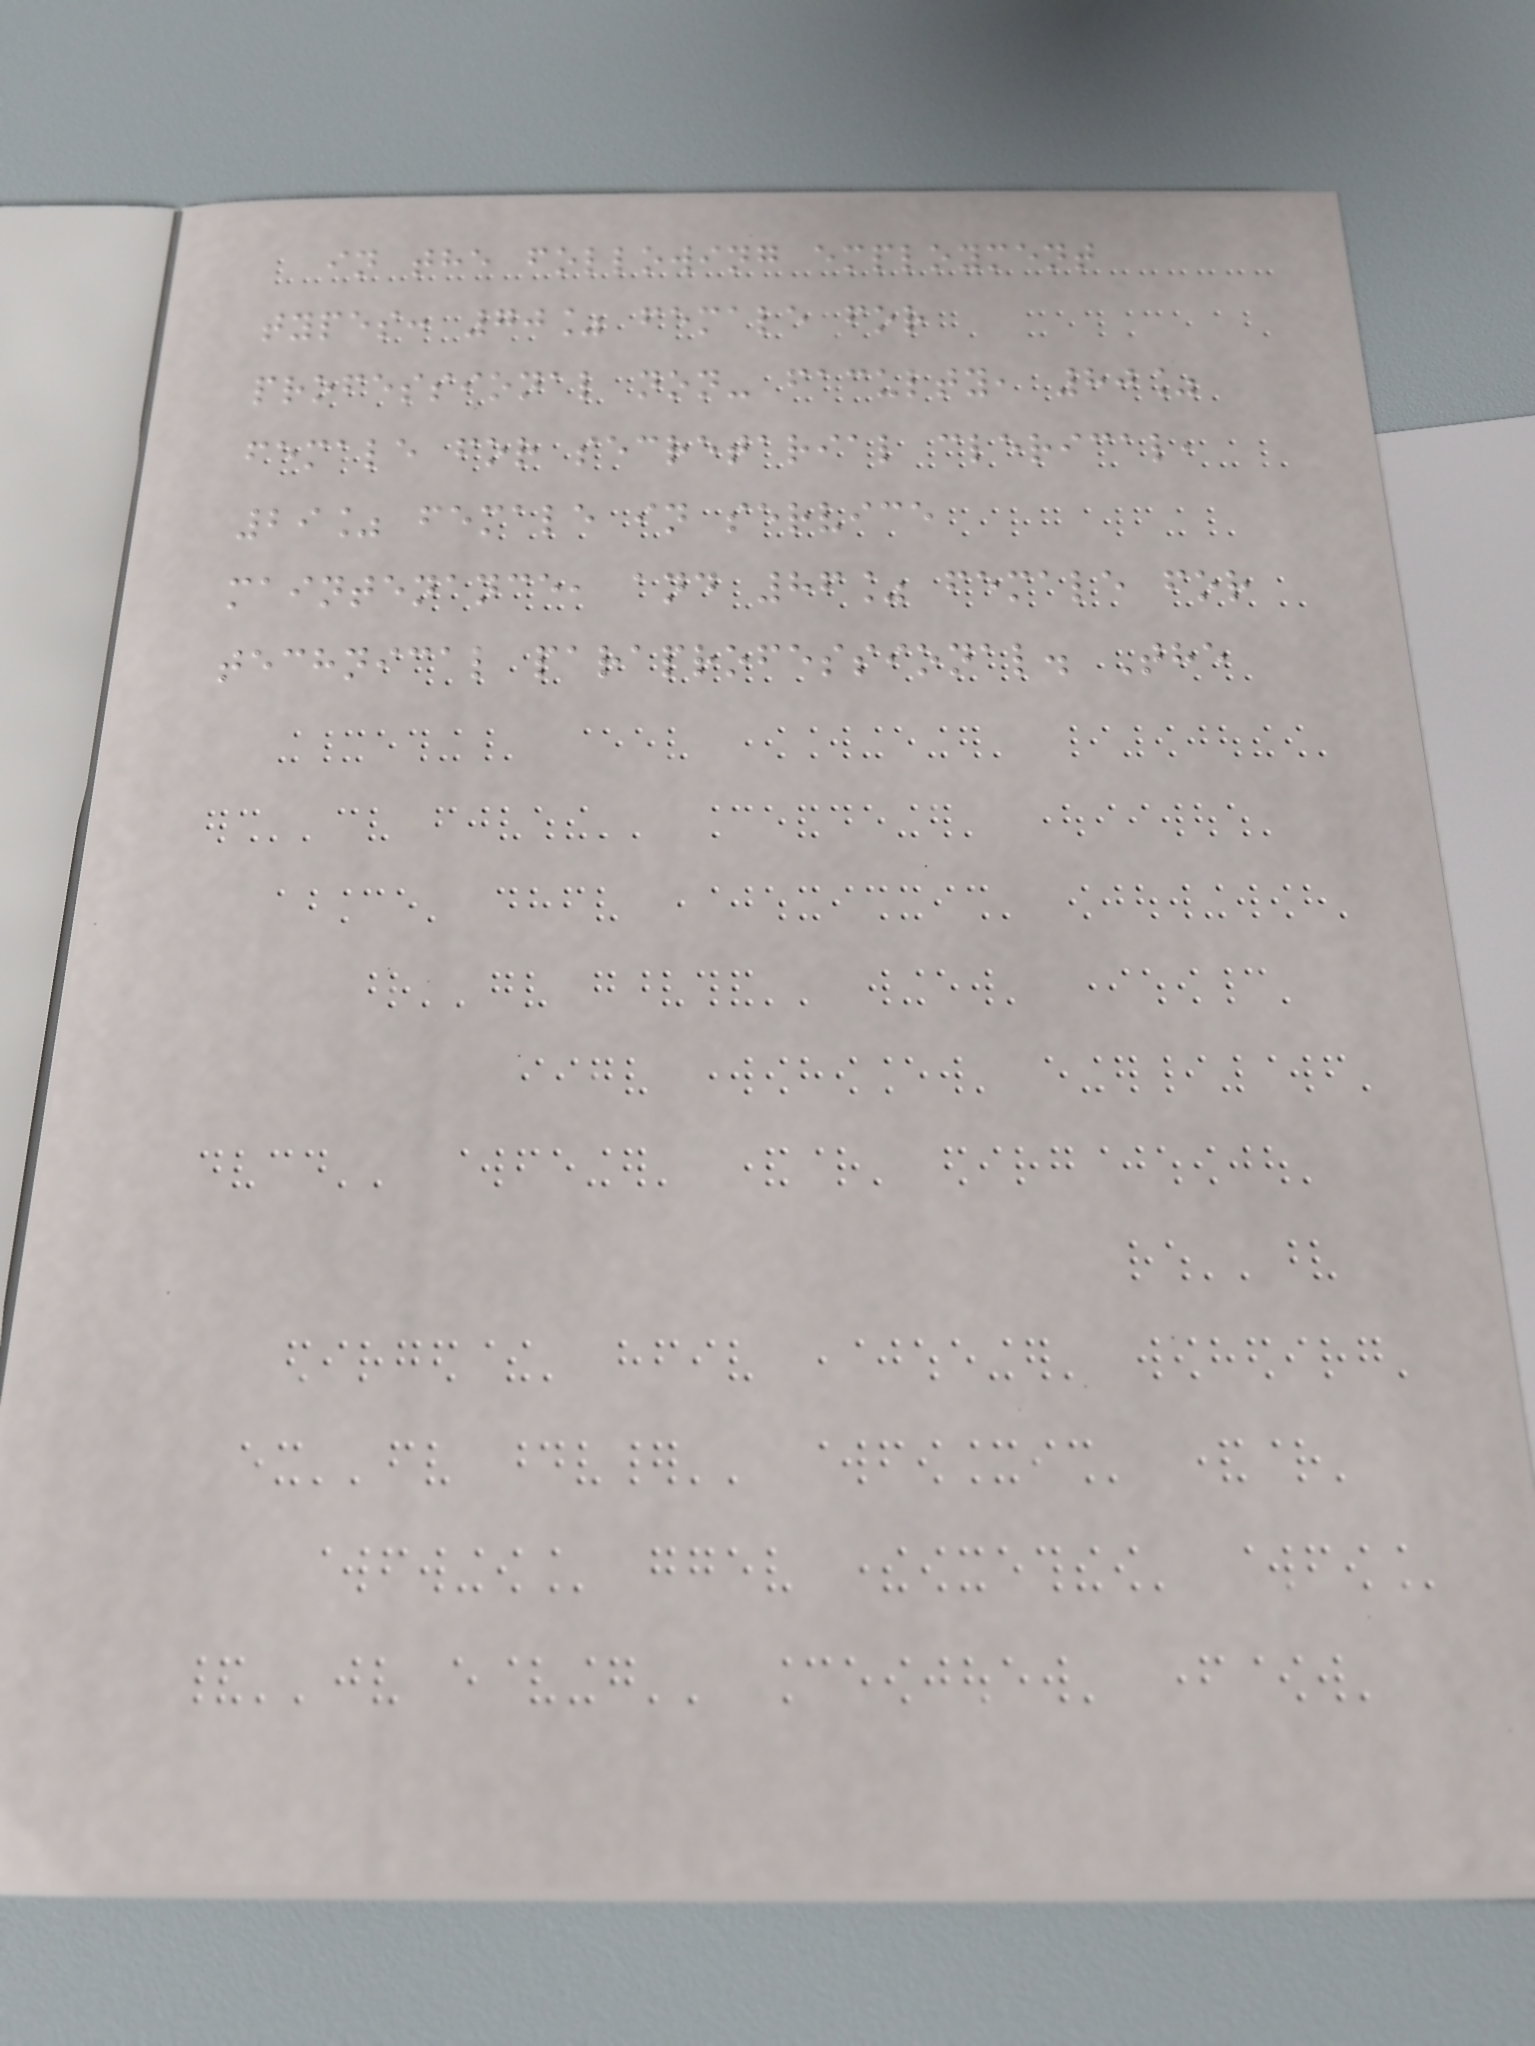in the following employment
types: 70% female for
professional non- faculty, 80%
female for secretarial clerical,
29% female in service
maintenance, and 86% female for
technical paraprofessional. The
